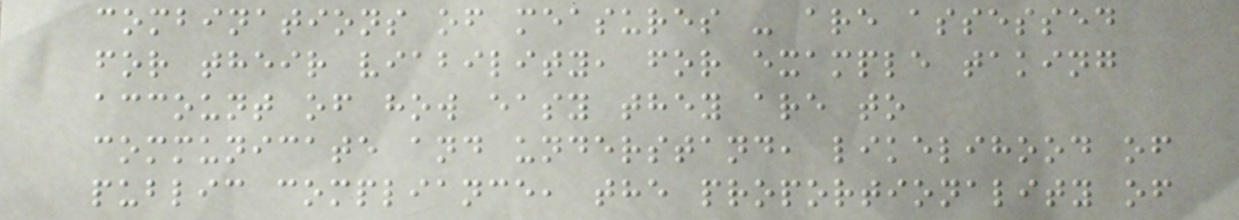combinations of measures - are assessed
for their viability, for example taking
account of how easy they are to
communicate and understand, likelihood of
public compliance, the proportionality of
